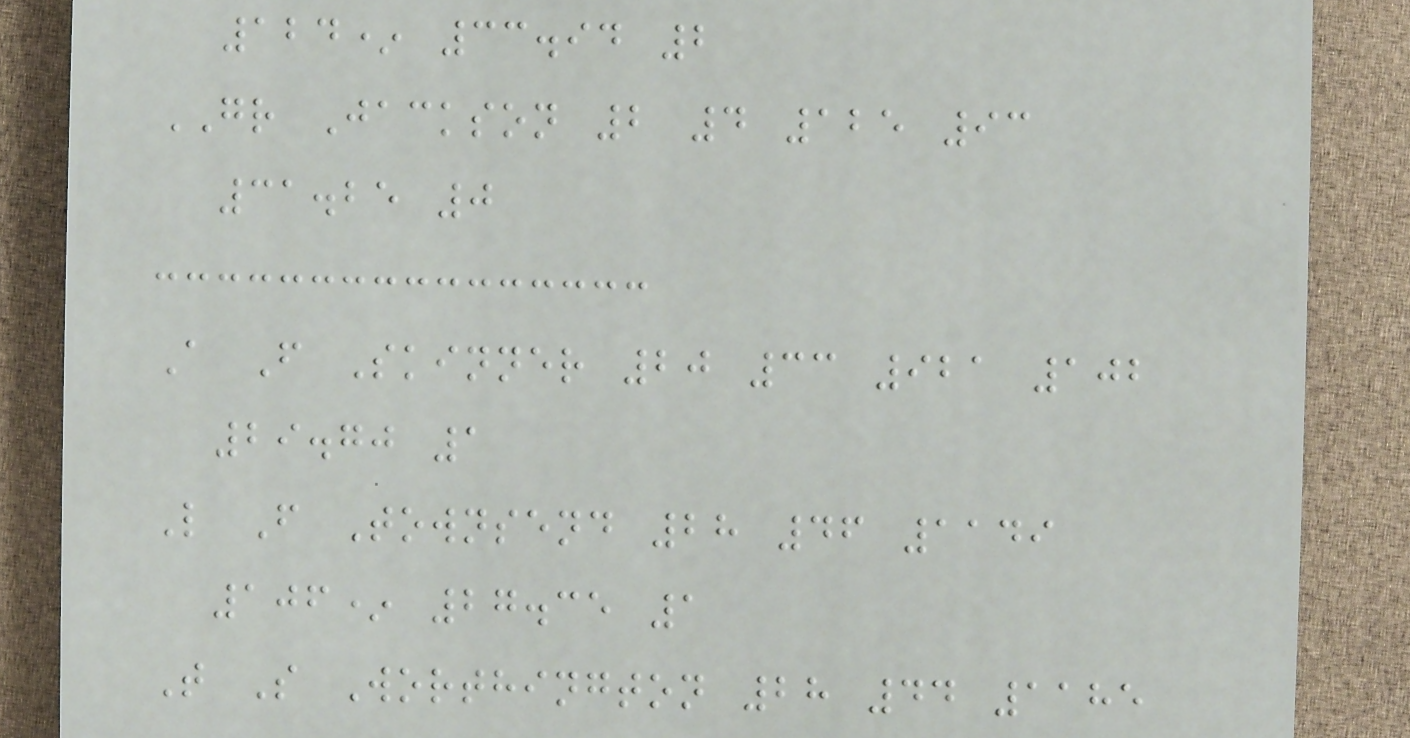124* 33.94 2
GR Jackson 2 4 125 93
31.25 0
A F Skinner 20 33 921 102
29.70 1
L F Townsend 28 46 1149
106* 27.35 1
T S Worthington 28 44 1185
